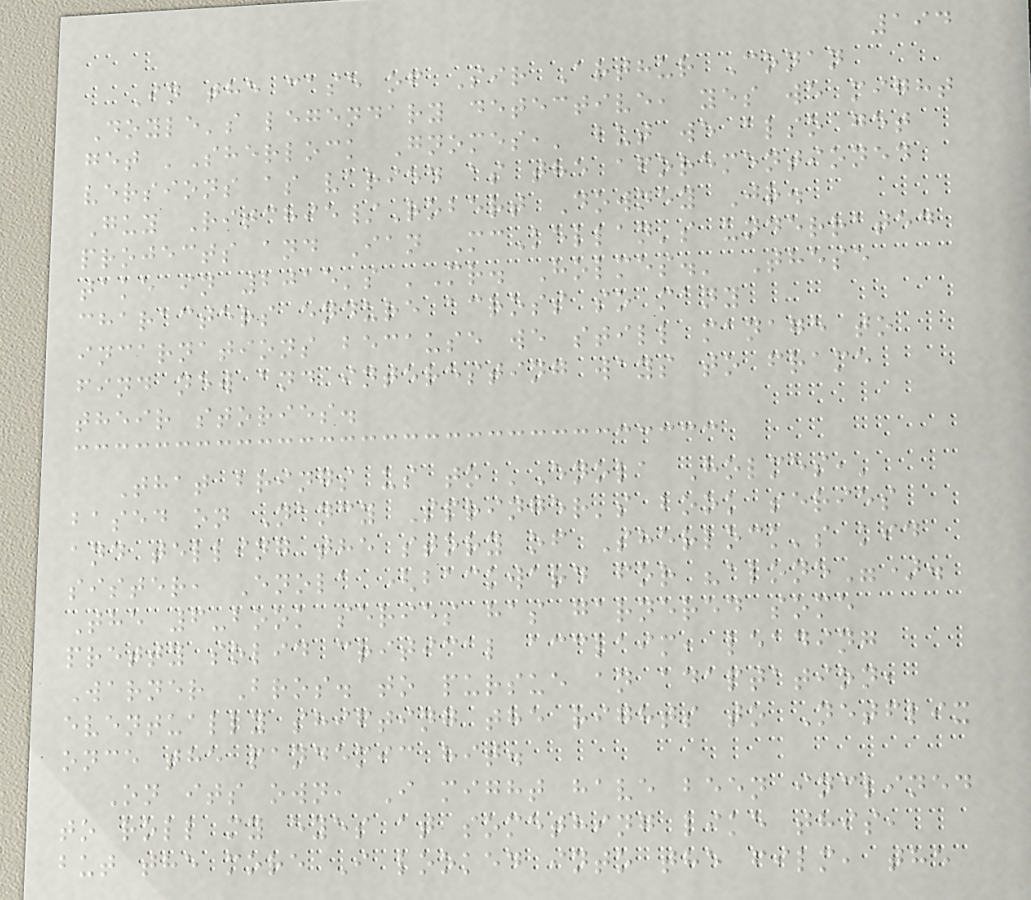194
In the case of Sir Arthur Conan
Doyle's legendary detective, yes we might
get 'Sherlock Gnomes,' but we also get
versions as varied as the aforementioned
Guy Ritchie/Robert Downey Jr.
projects and Ian McKellan's underrated
take in 2015's 'Mr. Holmes.' These
characters endure across so many
incarnations because we still manage to
find new and interesting ways to frame
their stories.
That brings us to 'Enola Holmes,'
based on Nancy Springer's book series
and telling the story of Sherlock's kid
sister, Enola (backward for "alone").
The 6-book series has garnered some
pretty solid critical acclaim, leading
Warner Bros. to pursue an adaptation,
eventually shifting the rights to Netflix
once the pandemic hit.
On its own, I might have been inclined
to roll my eyes at something like this,
but the more I looked into the film, the
